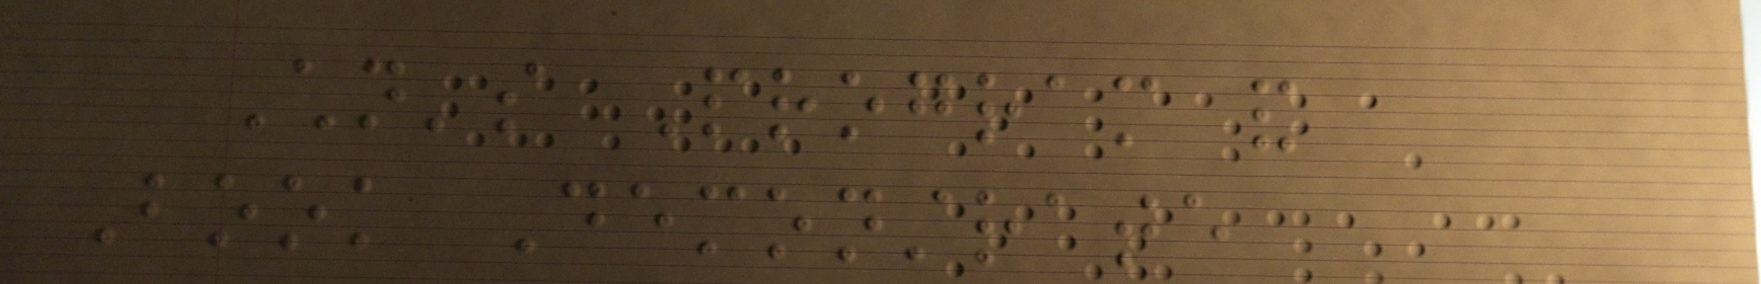Children's Program and
Book Demonstrate
